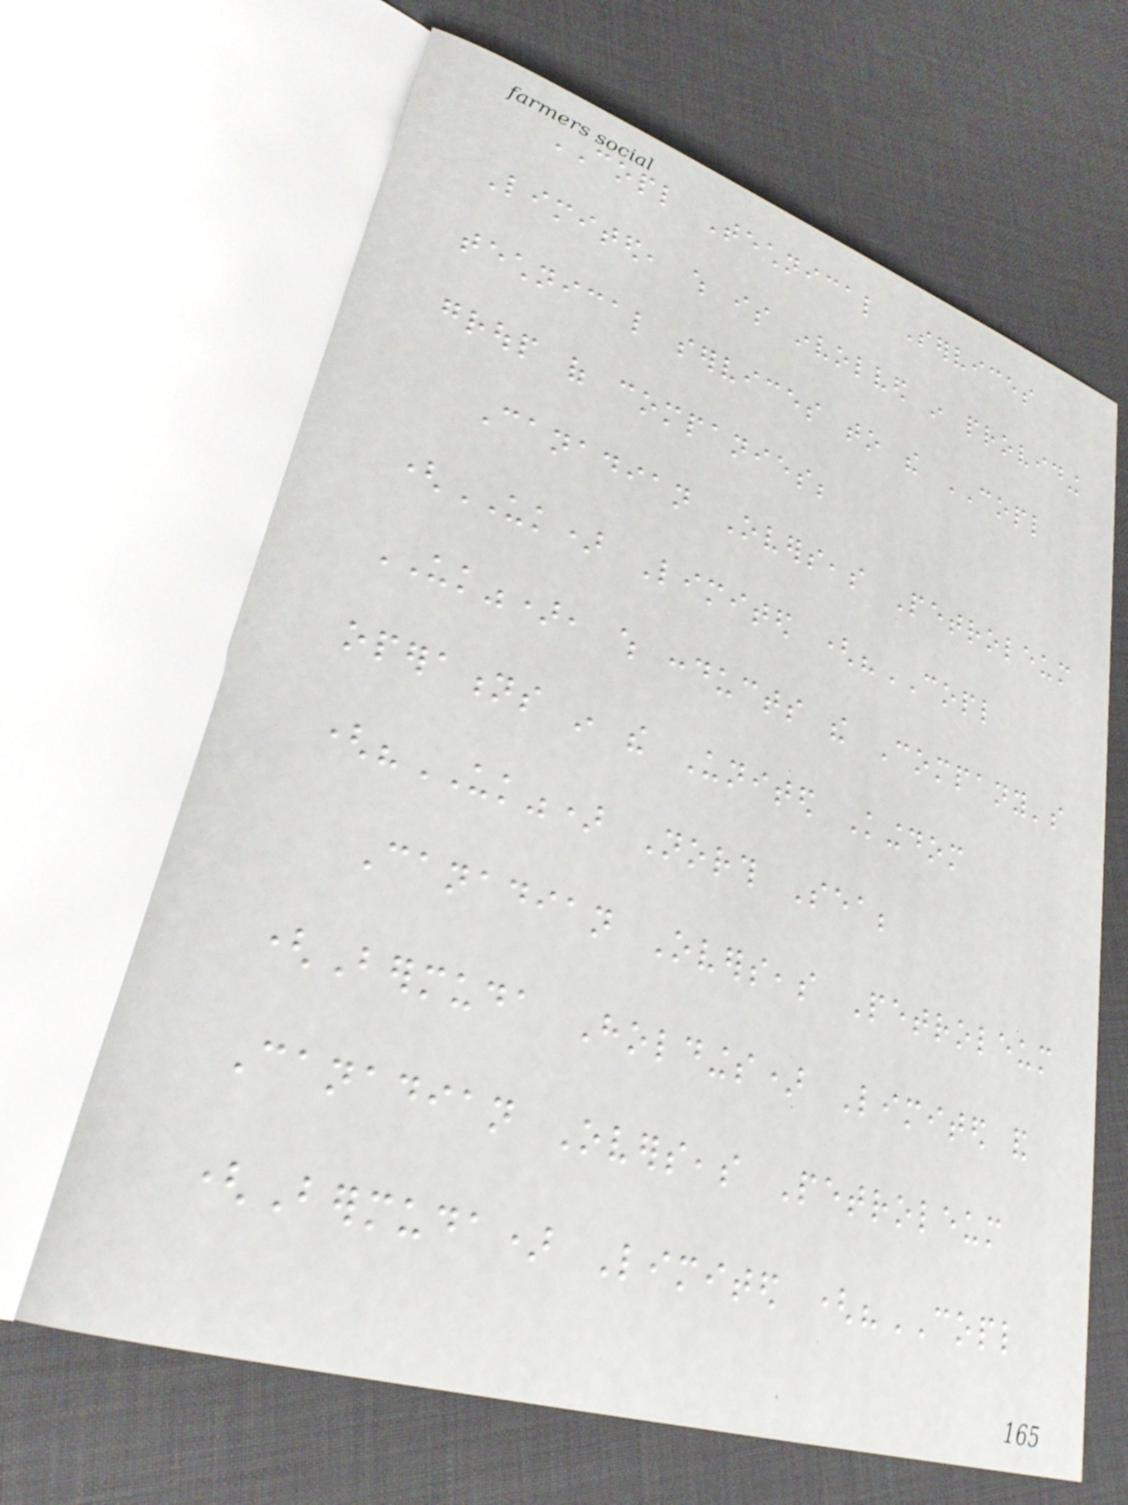COPL Technical Services
Limited, which is involved in providing
technical services to the COPL
group of companies;
Canadian Overseas Petroleum
(UK) Limited ("COPL
UK"), which conducts the Company's
operations in the United Kingdom
("UK") North Sea;
Canadian Overseas Petroleum
(Bermuda Holdings) Limited and
Canadian Overseas Petroleum
(Bermuda) Limited ("COPL
